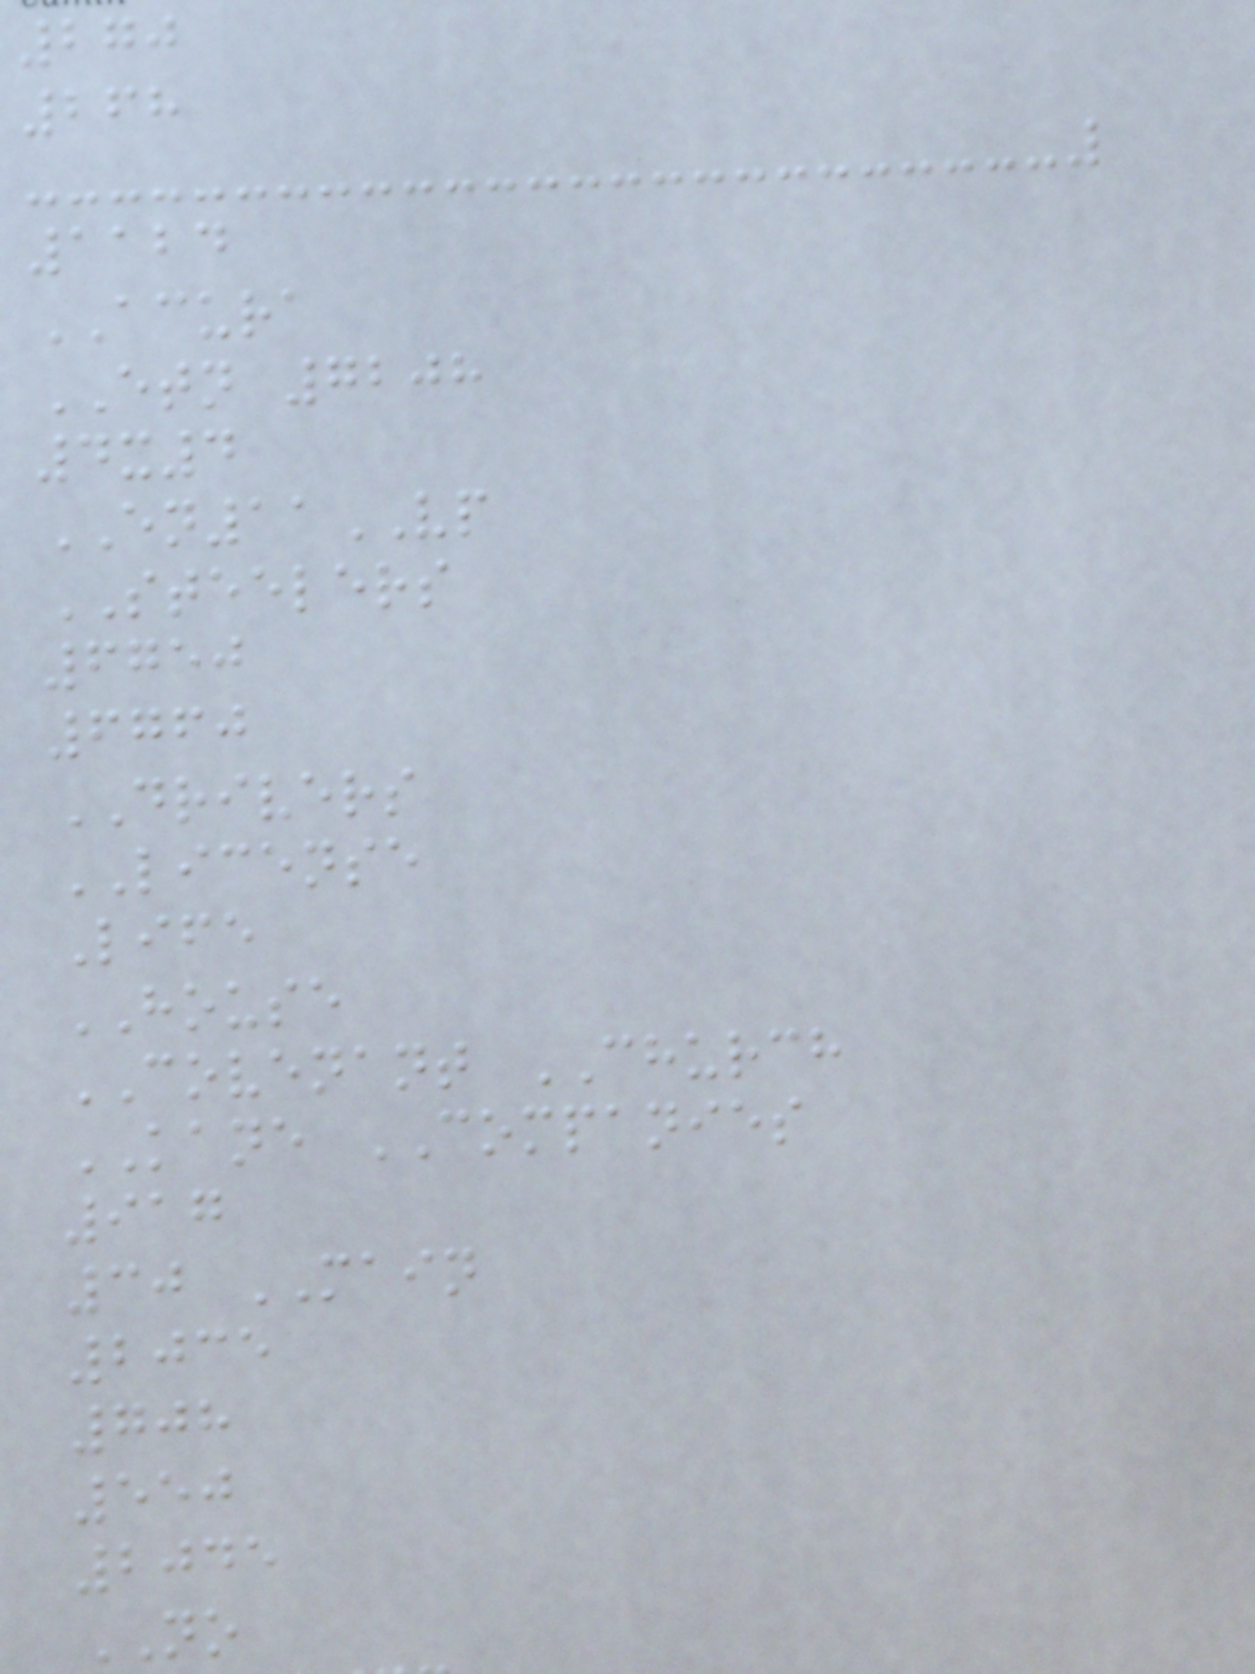270
268
1124
ACURA
ETN 7208
4x4
EN11VP
STEELERS
6750
6760
DRIVERS
LICENSE
Life
HOUSE
COVENANT CHURCH
KANE COMPANIES
917
30 MAIN
2035
708
550
2045
NO
